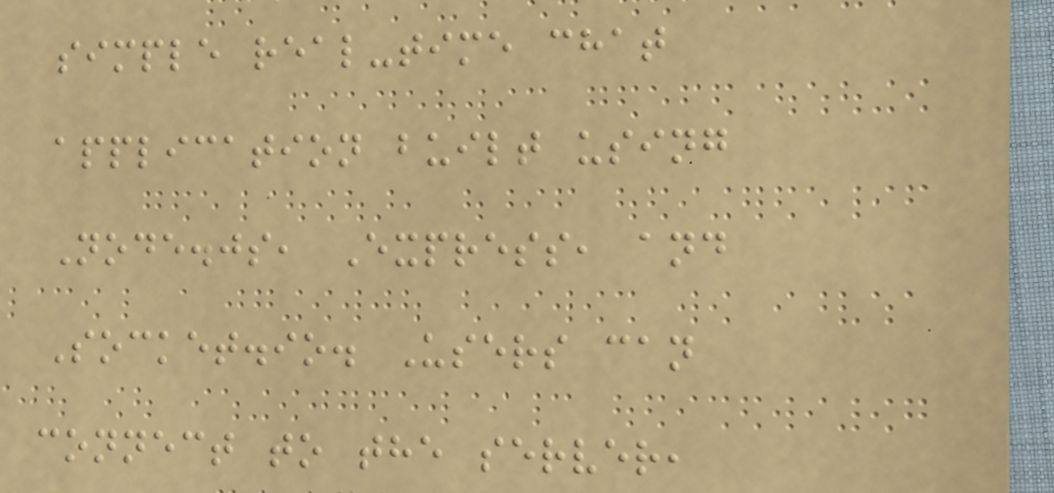simple real-time chat
application built using
Node.js, Express, and
Socket.io. Users can
connect to the server,
